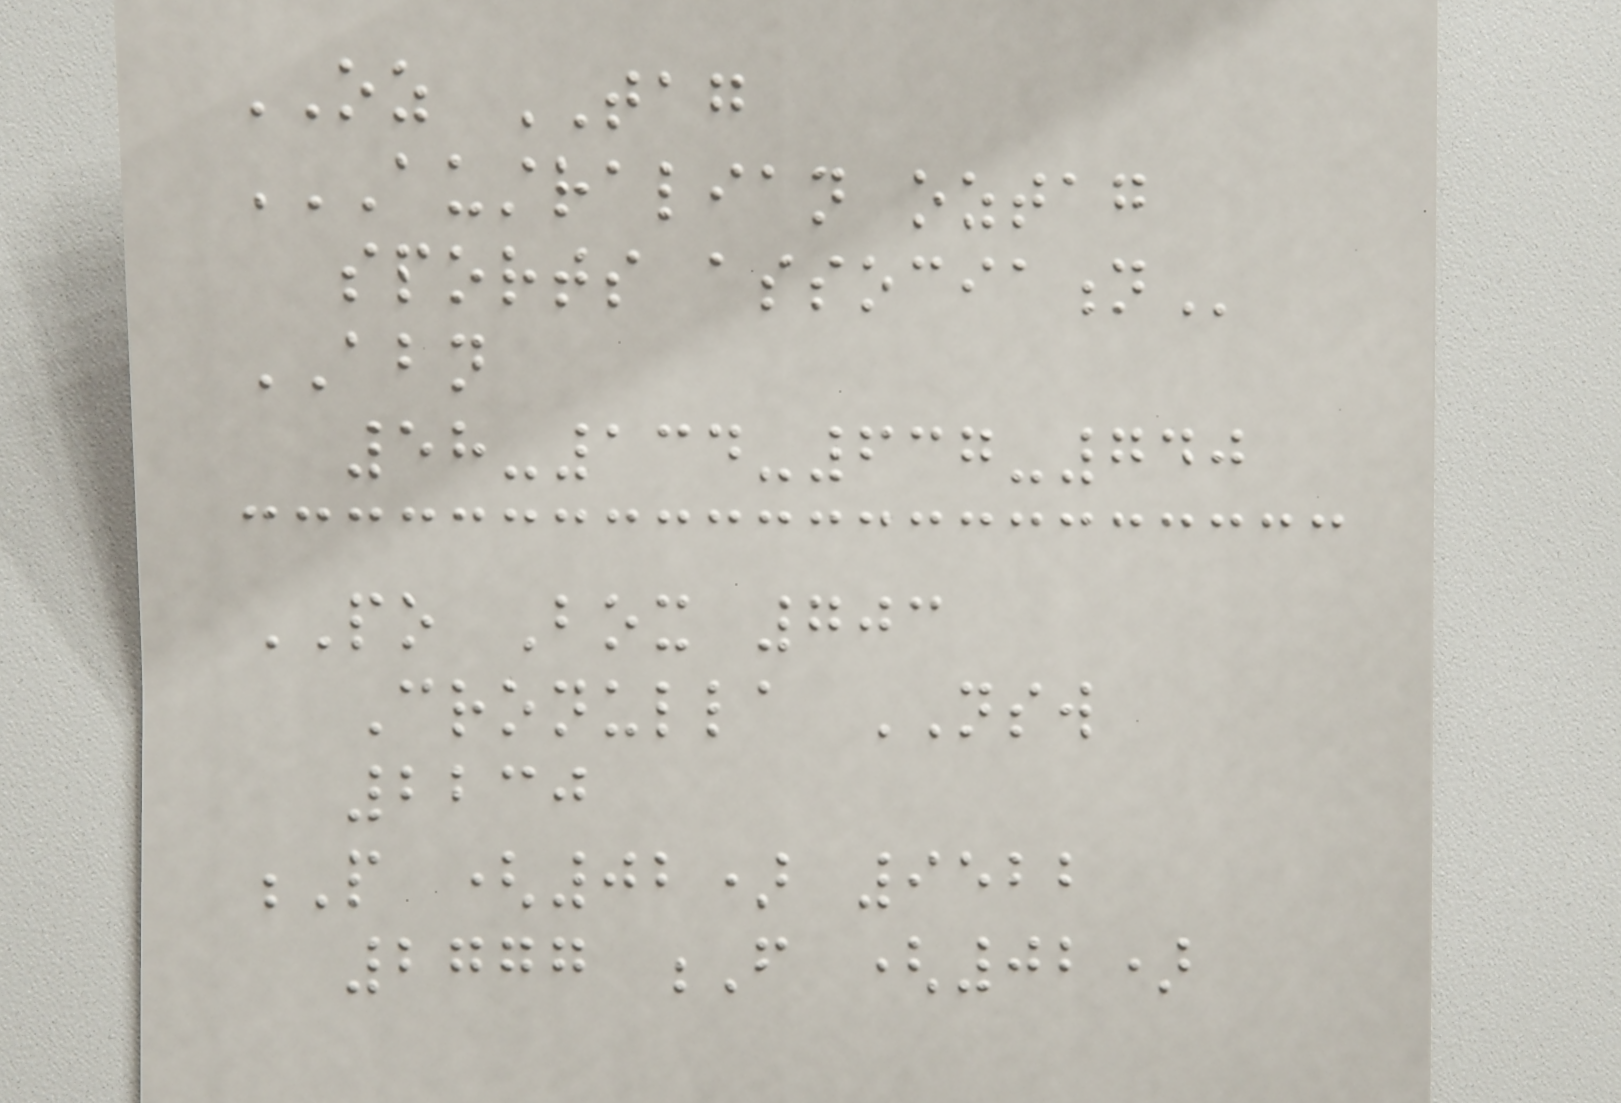OZ TAG
AUSTRALIAN OZTAG
SPORTS ASSOCIATION
ABN
58-134-637-740
PO Box 703
Cronulla NSW
2230
P (02) 9522
2777 F (02)
